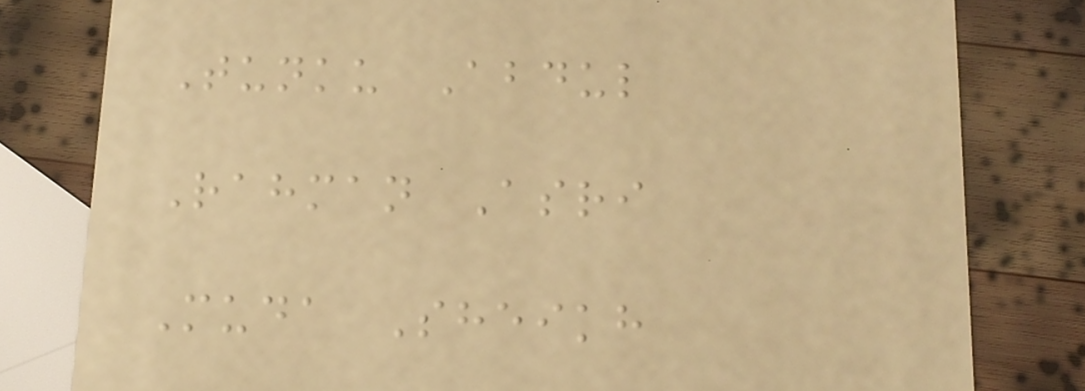Tunku Abdul
Rahman Asri
Muda Sheikh
